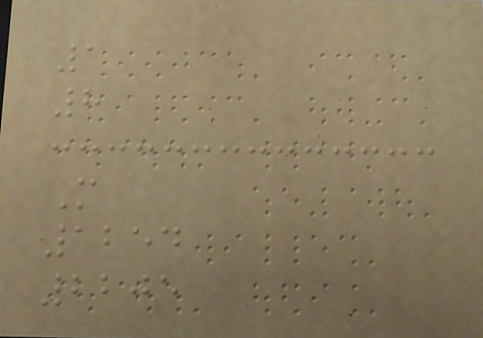1
8
M
1254
2205
